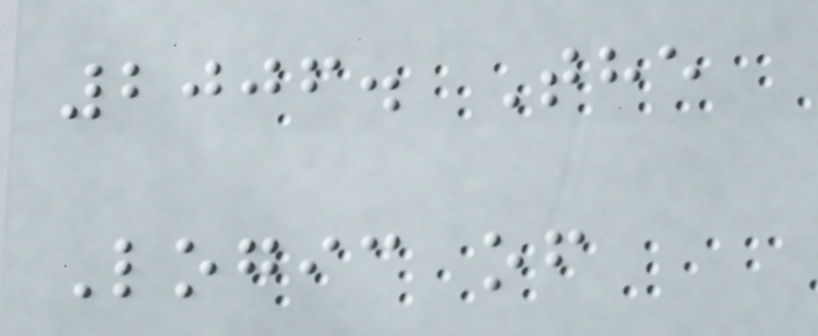2006. The
Logic of
